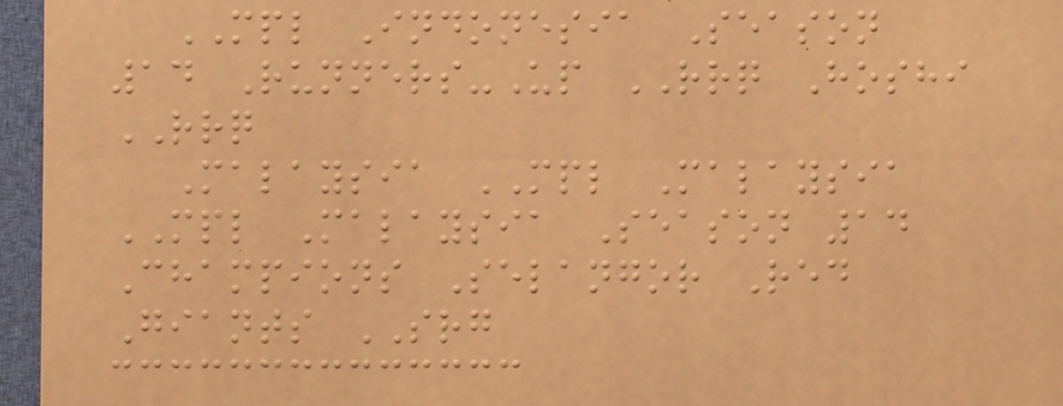MPL Indonesia Season
14 Runners-Up RRQ Hoshi
RRQ
Malaysia MPL Malaysia
MPL Malaysia Season 14
Champions Selangor Red
Giants SRG
